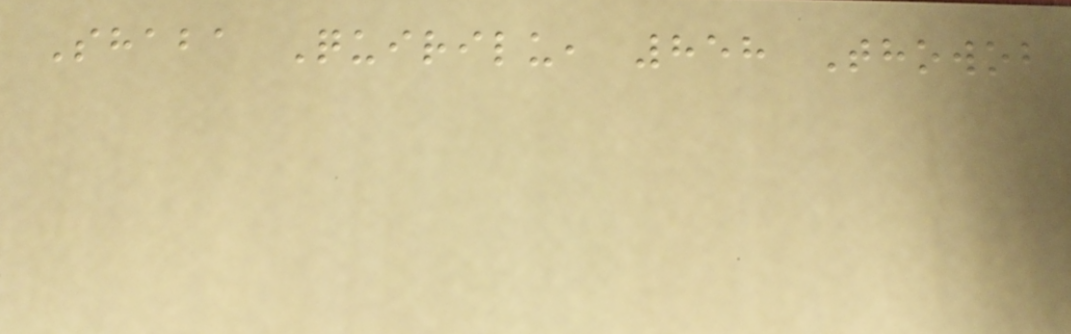Shaba Quirilu, 858 Thowob
